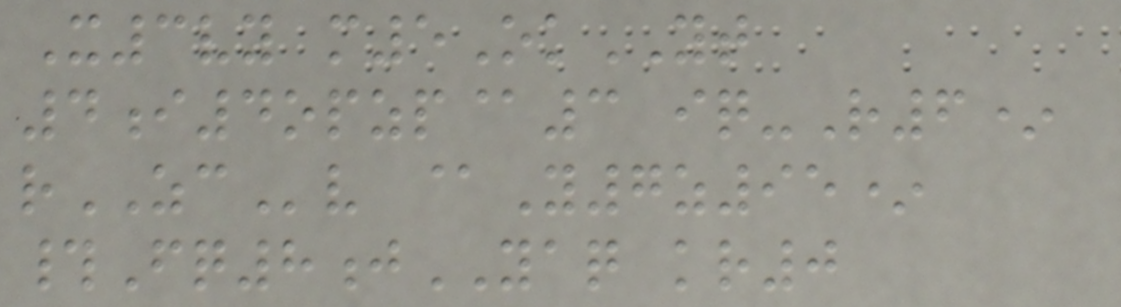X3vy m5OkYT
4i4opzp@3 iq-R6*
rZCv @Y7z95*
#Fq8jYAQ kr0
